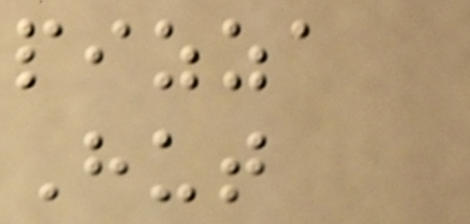pizza
Hut
